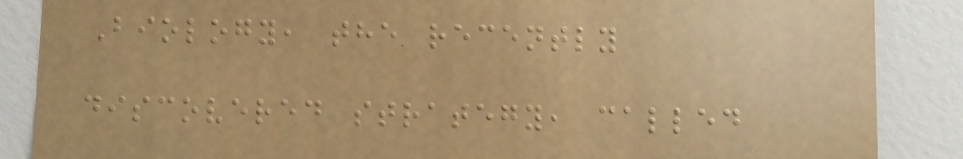Biology, the recently
discovered strategy, called
